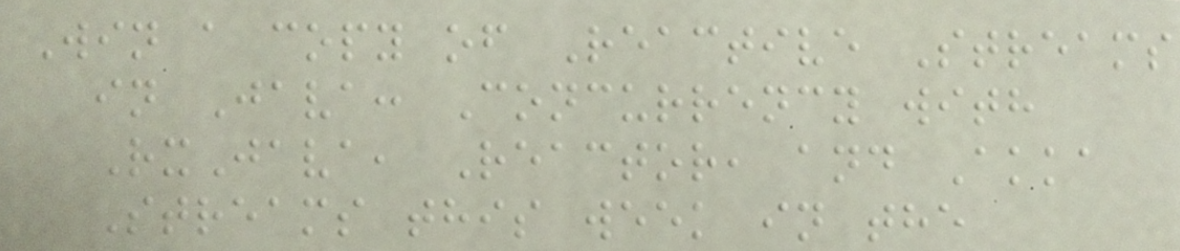Win a copy of Reactive Streams
in Java: Concurrency with
RxJava, Reactor, and Akka
Streams this week in the
